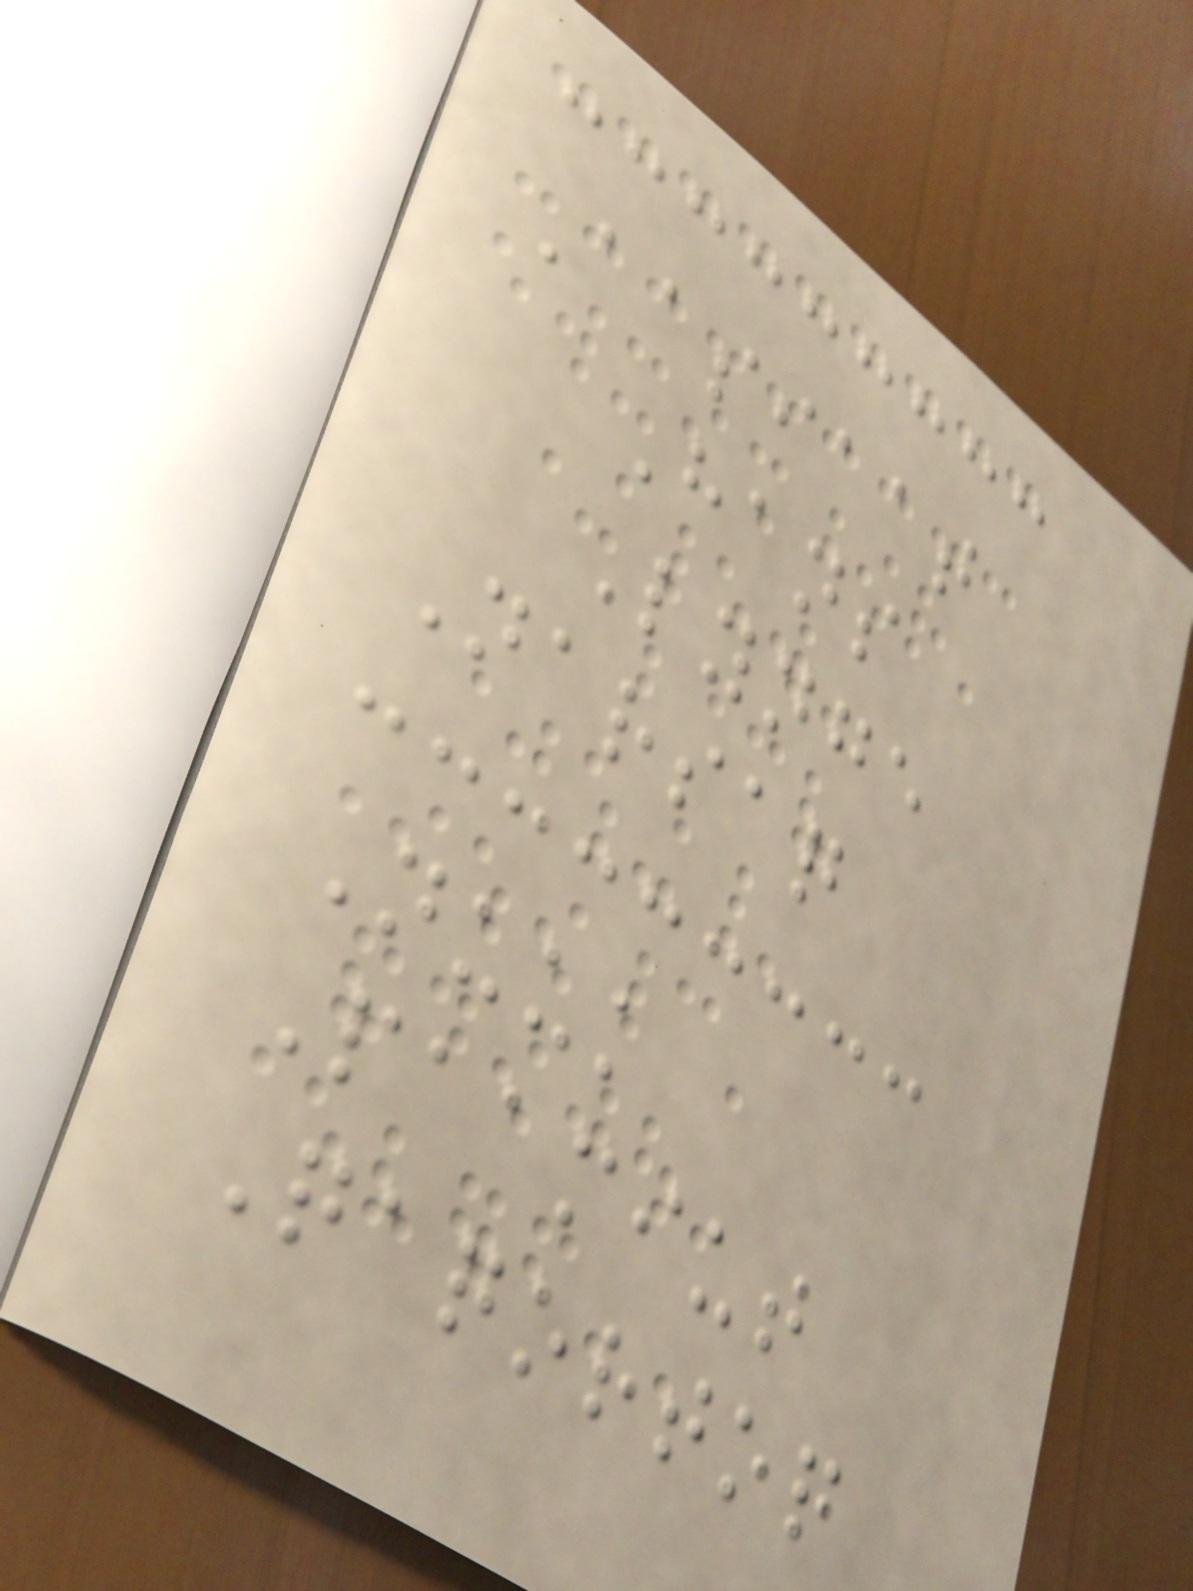Aasiaat
Hans
Lynge
Narsaq
Nuuk
Paamiut
Qaqortoq
